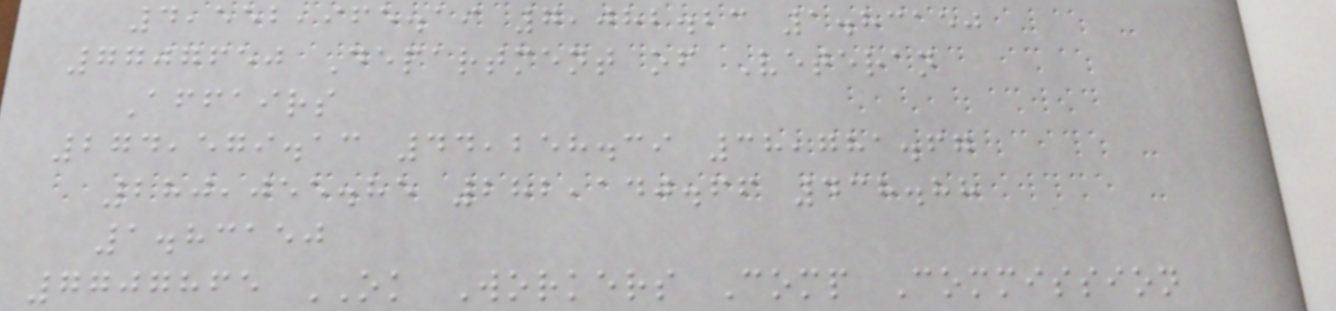4,552,965.19 7,082.23 1.83150
7707650 Department of Veteran
Affairs
274,579.13 44,258.39 38,781.67
280,055.85 282,140.66 438.88
1.83150
7707865 OK Workers Comp Commission
